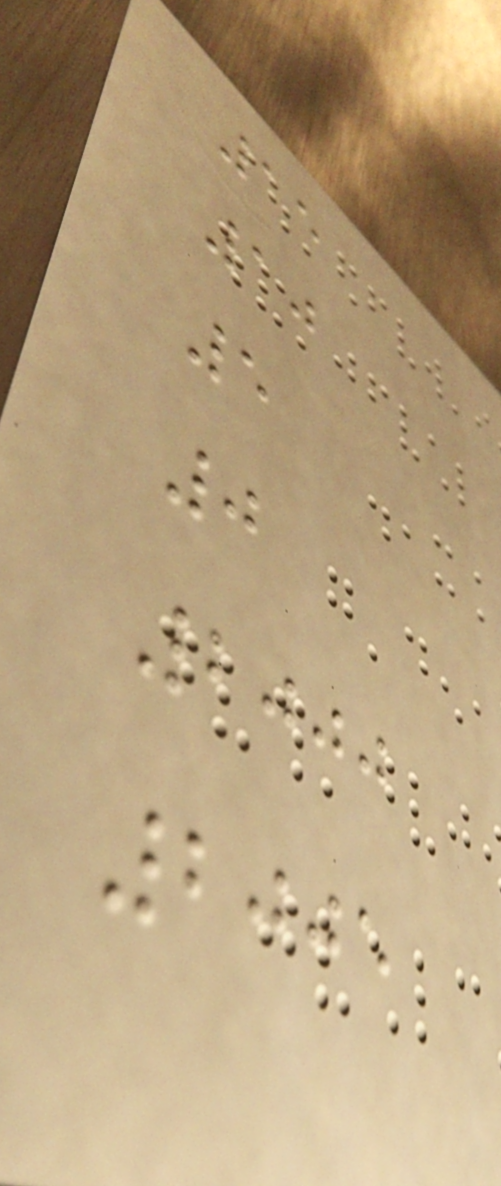15
10
5
0
2000
2005
